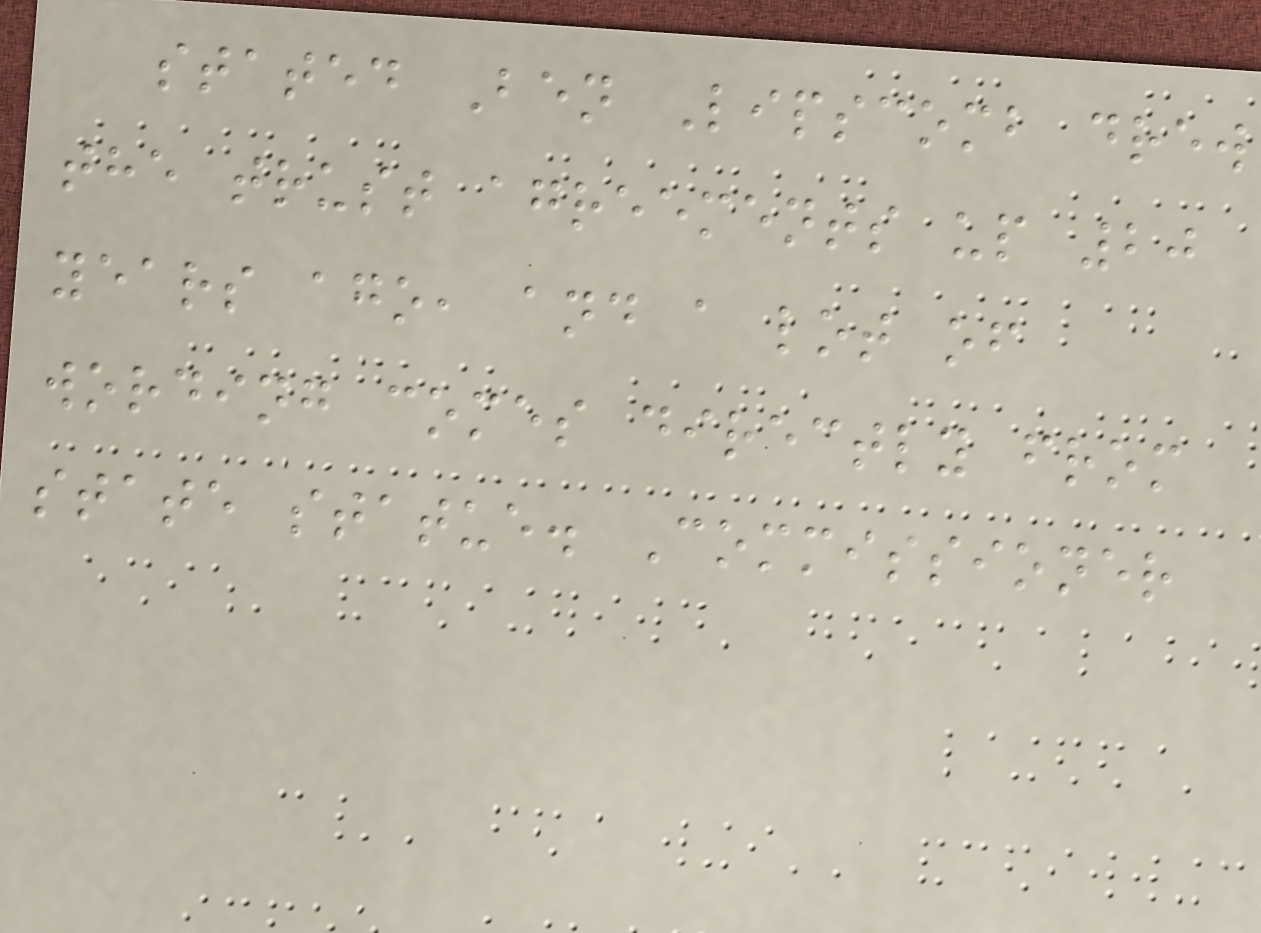stated Ben Lipscomb drew
the trust agreements up 20
years ago, and a lot of
wording comes directly from
state statue. Commissioner
